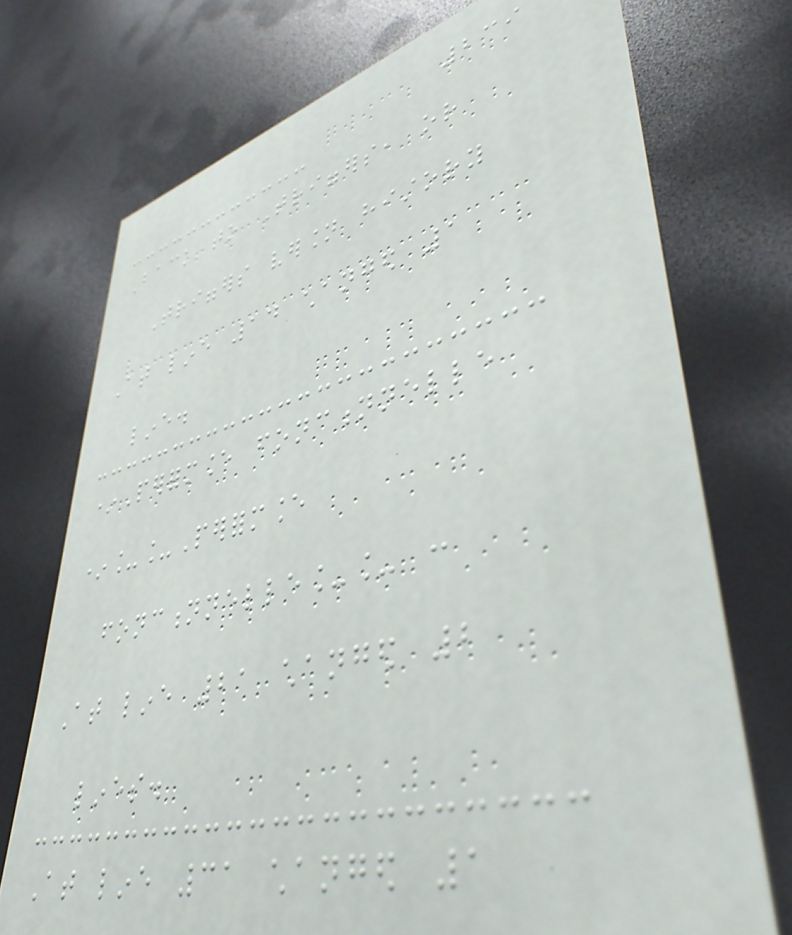239
Back to Triggers, or
Triggers version history
At line 14 changed 1
line.
*Performance fonctionnelle
*__Performance
fonctionnelle__ :
At line 21 changed 2
lines.
At line 31 changed 1
